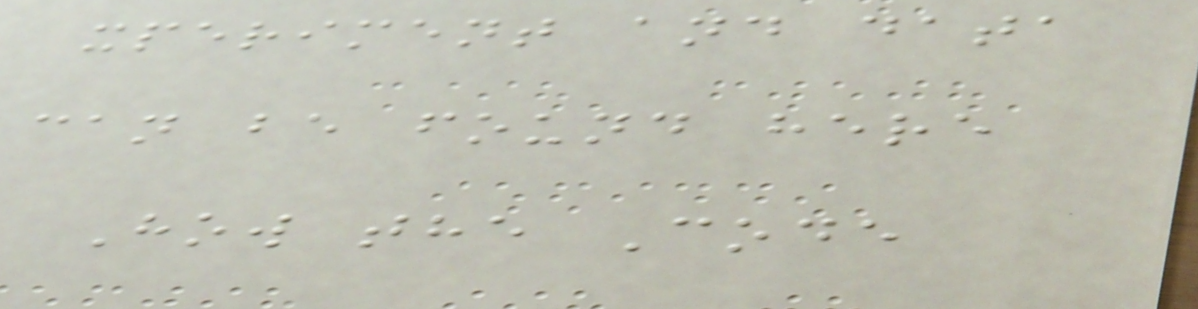xperiment and data
can be found here
How the Code
